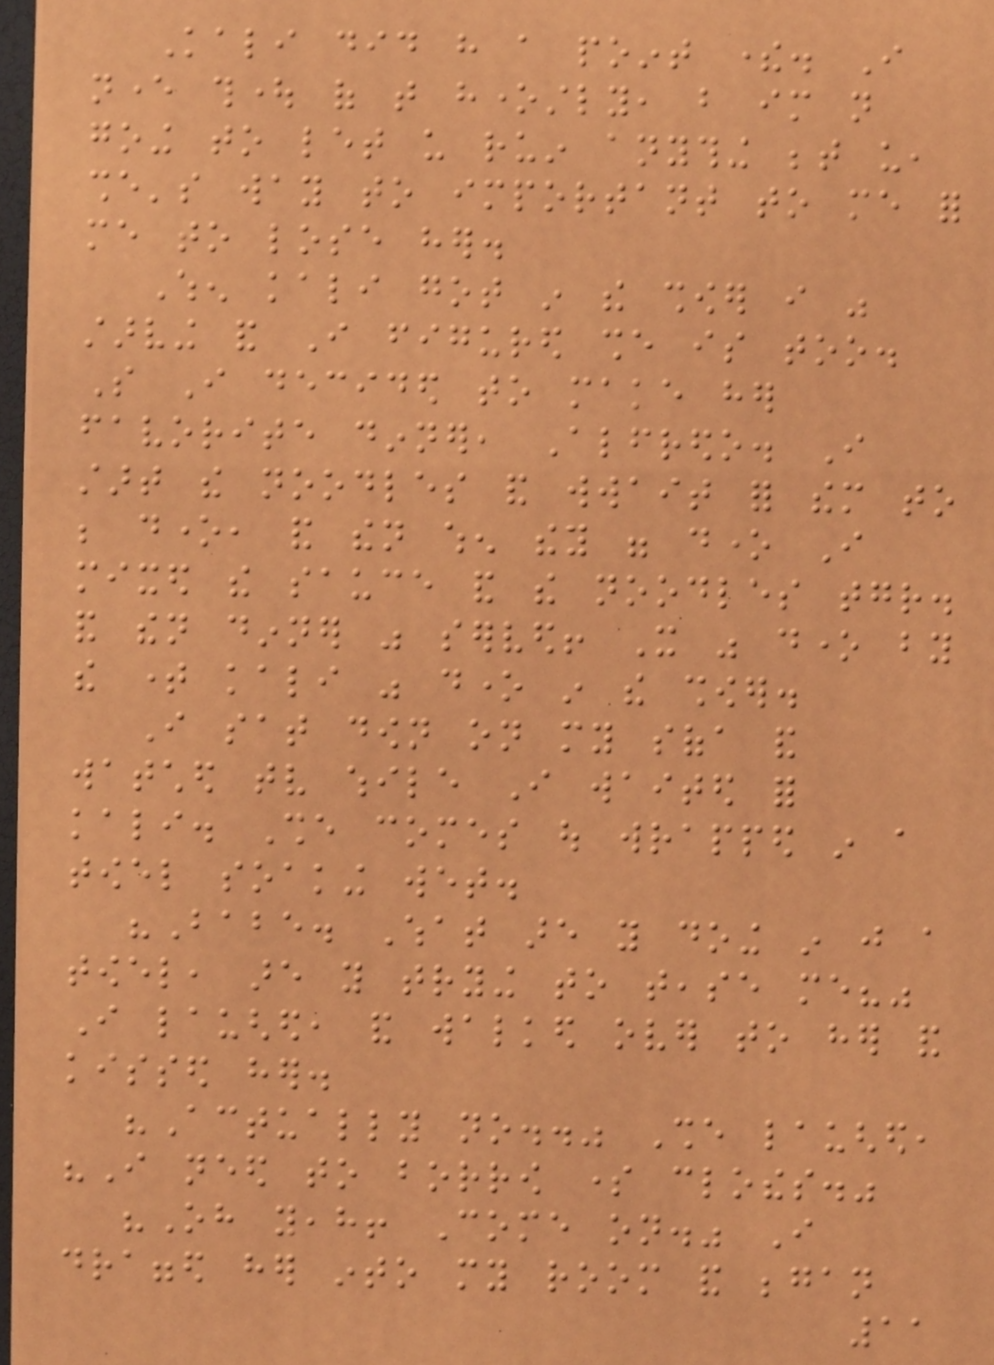Kali did have a point there. I
never thought of that honestly, but im not
going to let us ruin anything between us,
she's way to important to me for
me to lose her.
When kali got in the shower i was
starving and I figured she is too.
So I decided to make her
favorite dinner, Alfredo. I
start the noodles and wwait for them to
be done, and then when they were done I
mixed the sauce and the noodles together.
and then dinner was served! It was done by
the time kali was done in the shower.
I sat down on my sofa and
watched tv while I waited for
kali. She comes out wrapped in a
towel soaking wet.
"Babe. What are you doing in just a
towel, are you trying to tease me?"
I laughed, and walked over to her and
kissed her.
"Actually no.." She laughed,
"I need to borrow some clothes."
"Oh yeah! Come on." I
dragged her into my room and began
11
